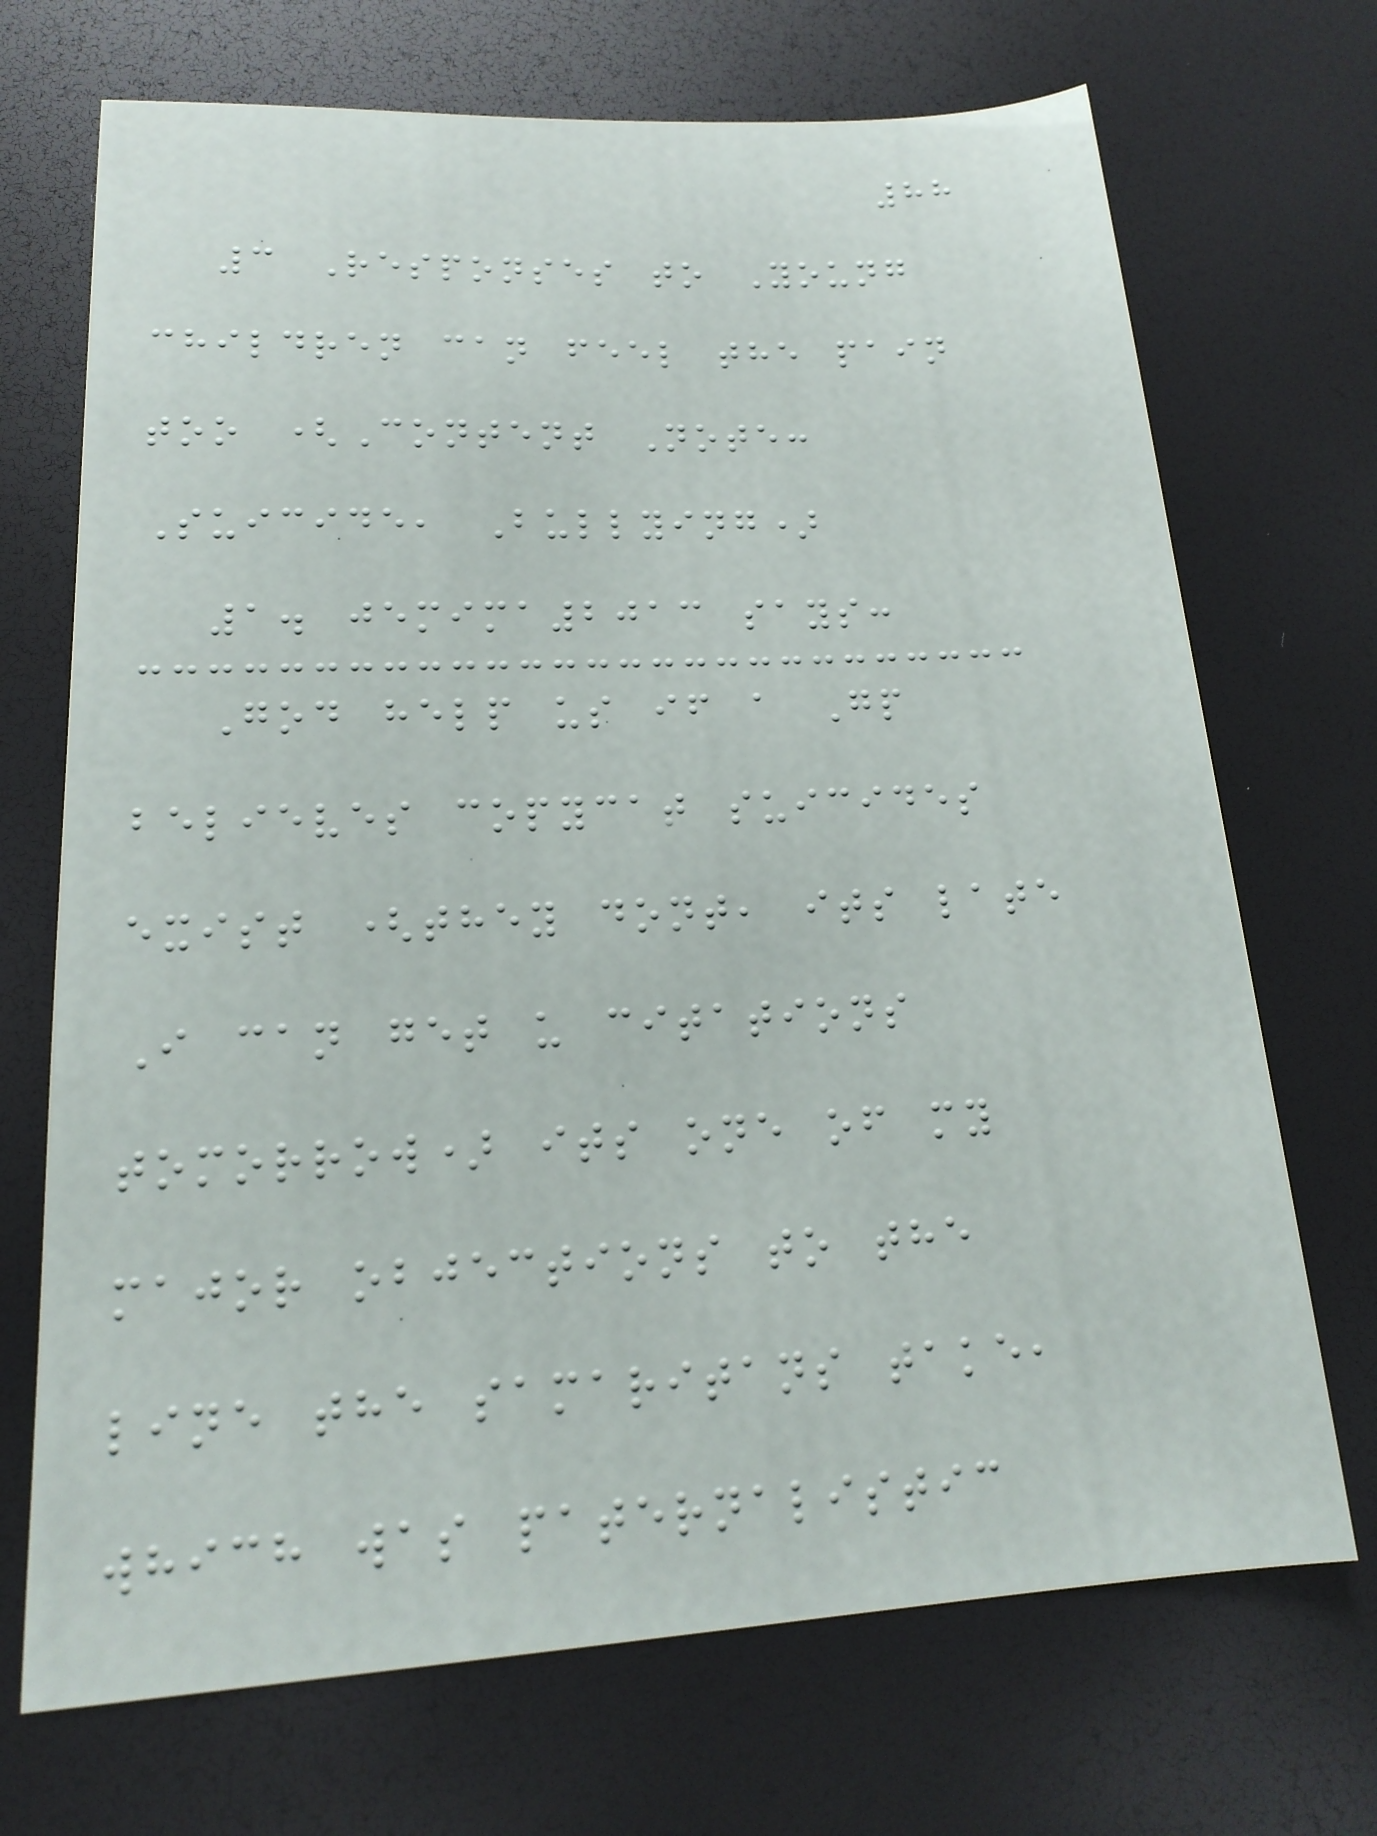88
3 Responses to Young
children can feel the pain
too (Content Note:
Suicide, Bullying)
1. jemima2013 says:
God help us if a Gp
believes copycat suicides
exist (they dont, its late
I can get u citations
tomorrow) its one of my
major objections to the
line the samaritans take,
which was paternalistic
